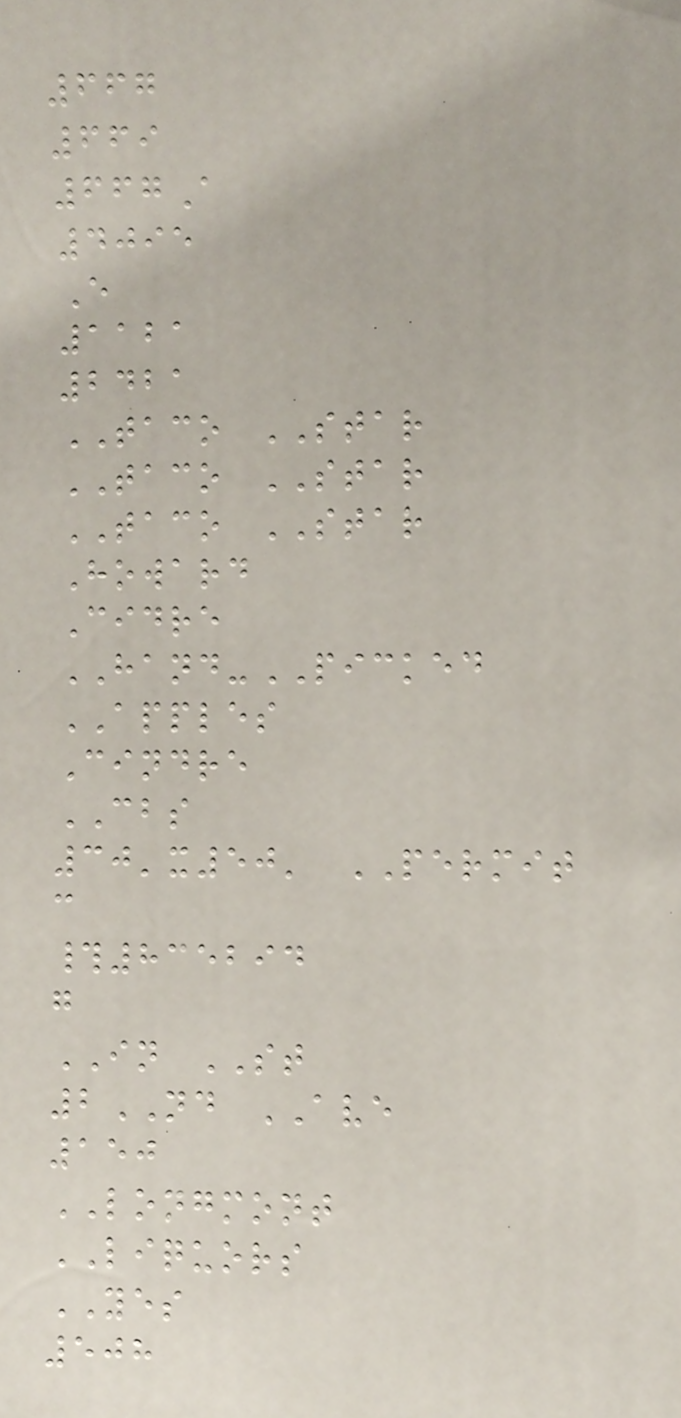667
669
667A
4095
E
1121
2421
TACO STAR
TACO STAR
TACO STAR
Howard
Cidre
HAND-PICKED
APPLES
Cindre
CBS
30'x50' PERMIT
c
#835294
g
IN ST
2ND AVE
150
LONGMONT
LIQUORS
YES
508
